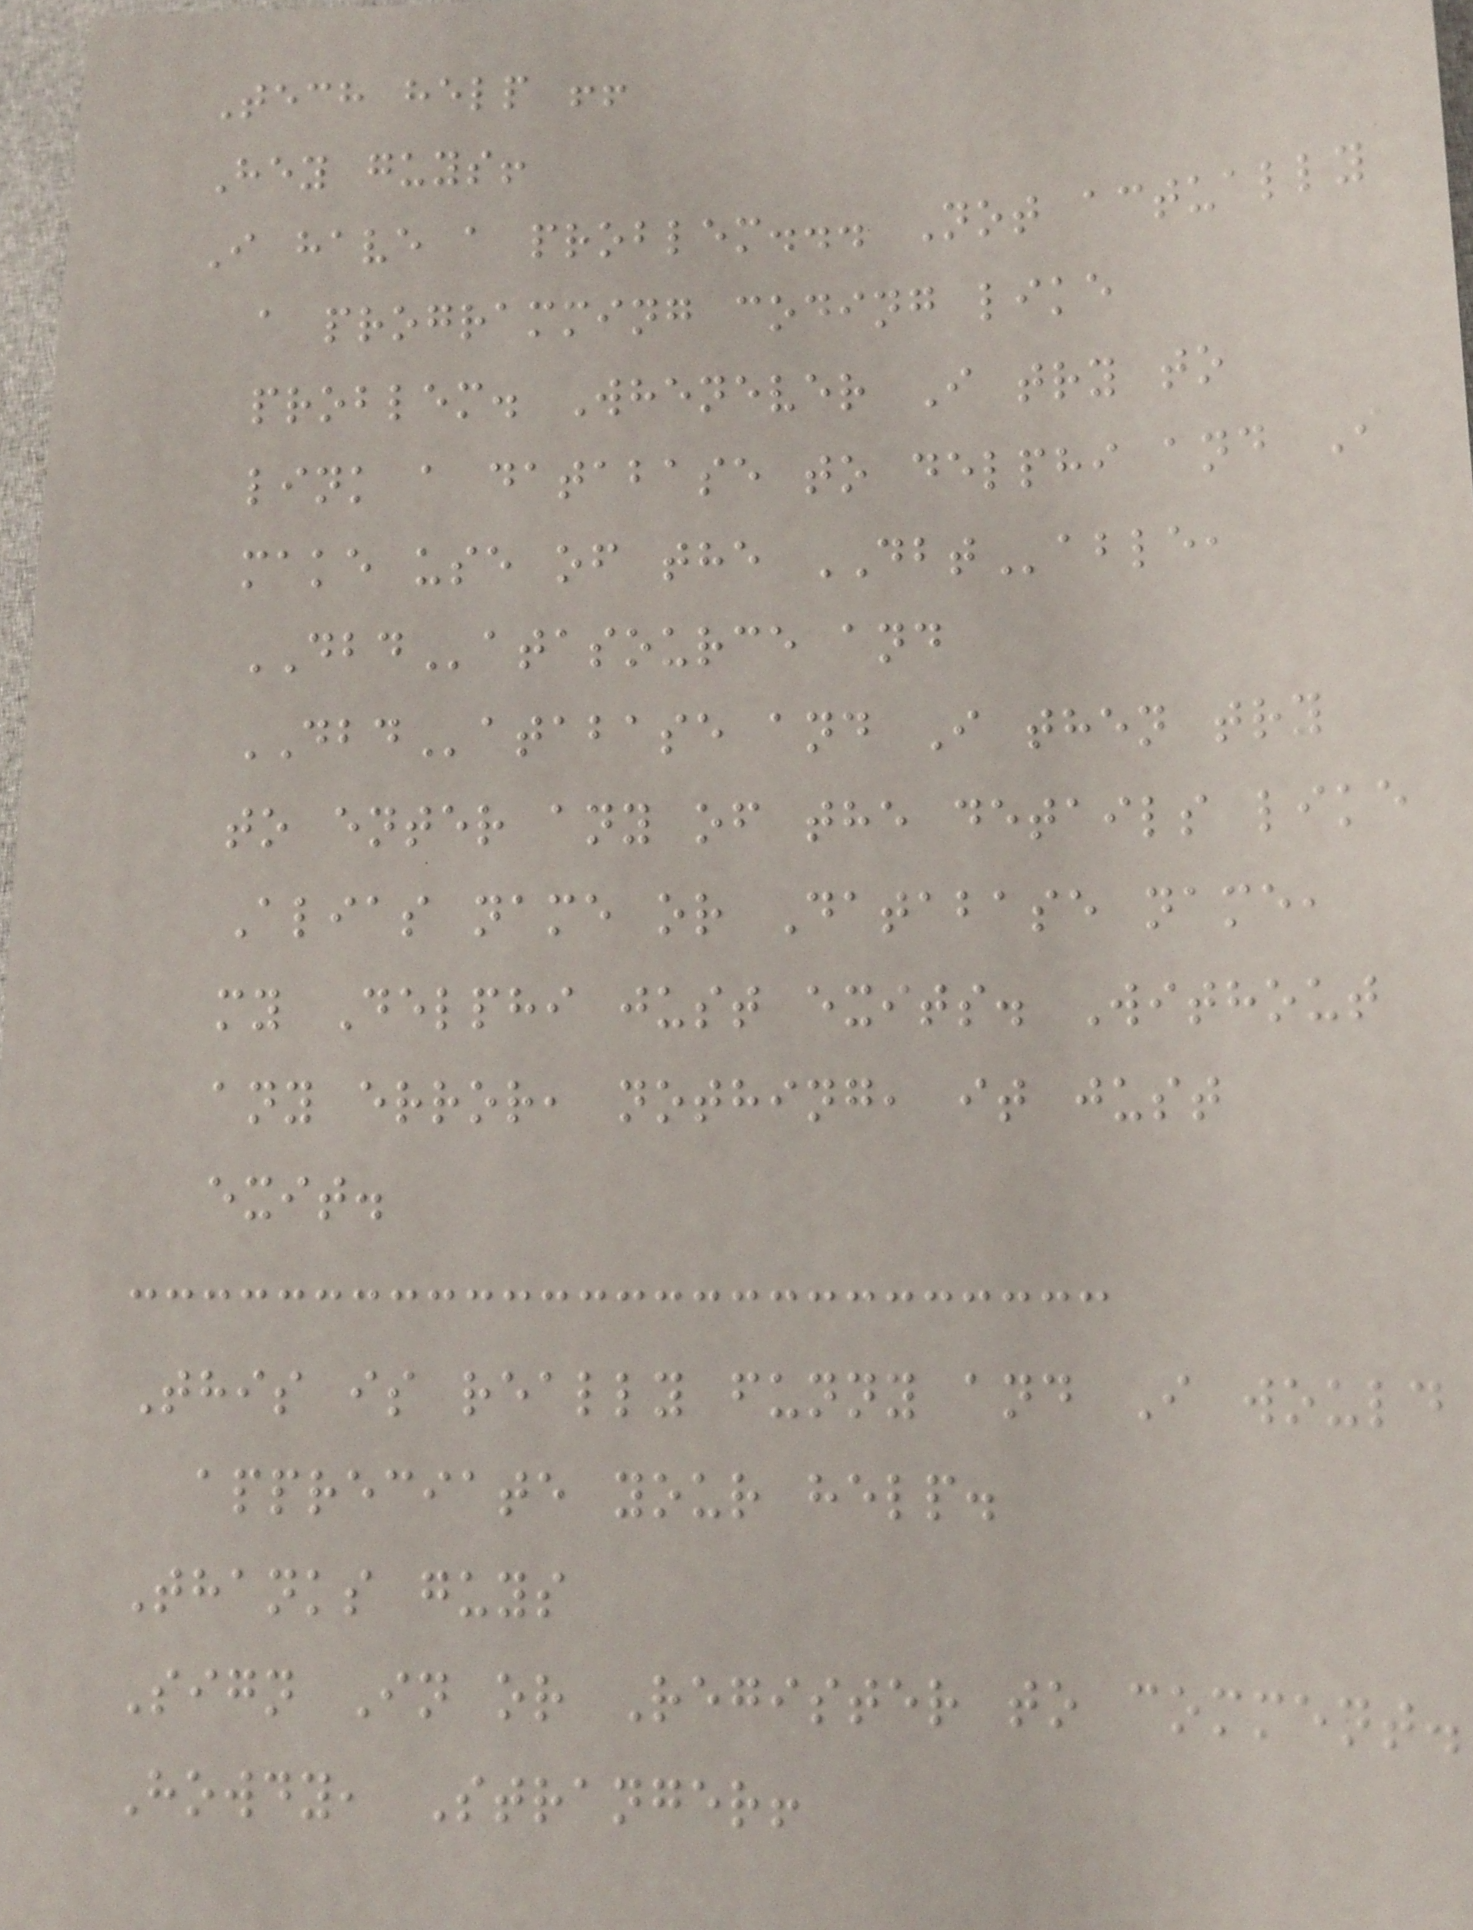Tech help !!
Hey guys!
I have a problem... Not actually
a programming coding like
problem. Whenever I try to
link a database to delphi and I
make use of the DBTable,
DBDatasource and
DBDatabase and I then try
to enter any of the details like
Alias name or Database name,
my Delphi just exits. Without
any error, nothing, it just
exit.
This is really funny and I would
appreciate your help.
Thanks guys
Sign In or Register to comment.
Howdy, Stranger!
